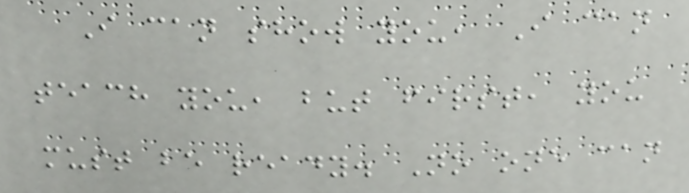I can show you, I can
teach you, but first, you
must be ready. No one can
